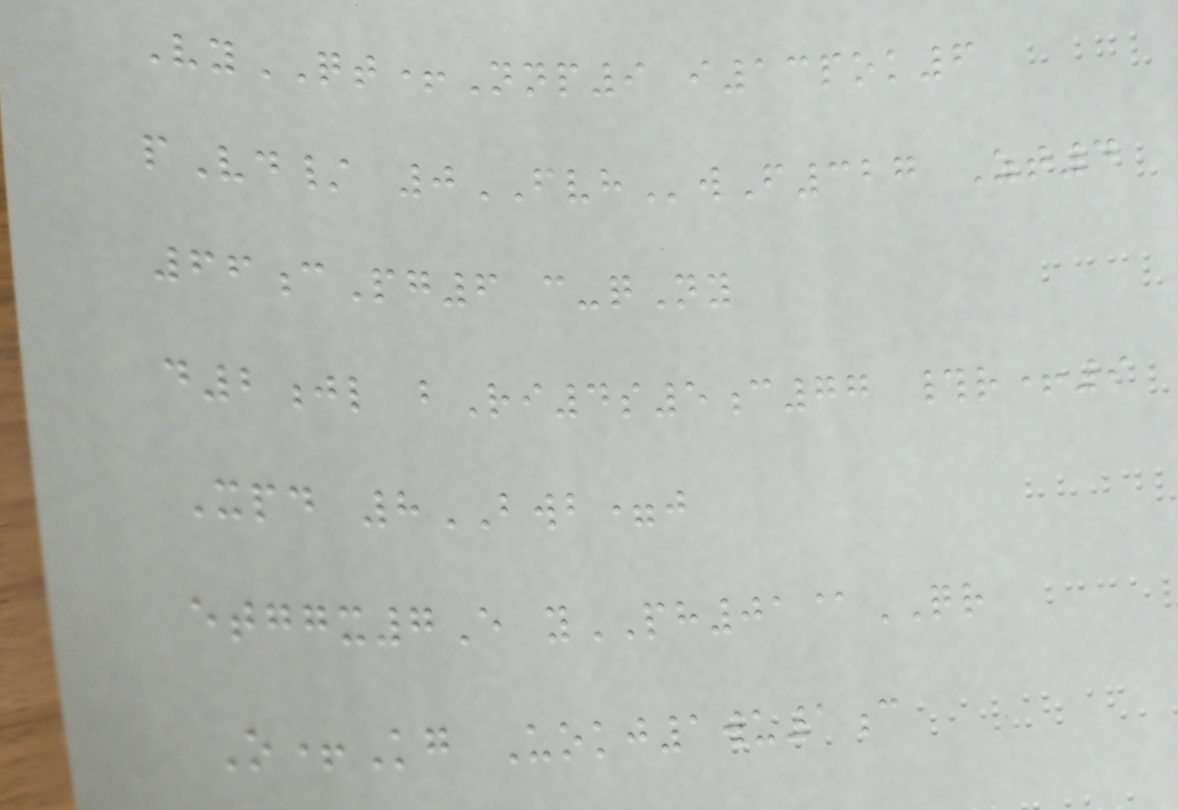VyQT+Nnp9 i13pok6
pVd/ 0FVHwF327 Zt4
66cPg6 c-qNy
d2jl bRi4s5c77 #r+9
Xpd 8BWB=j
etggx7E yPH01@QR
O+Kg Uokj1wu1c
